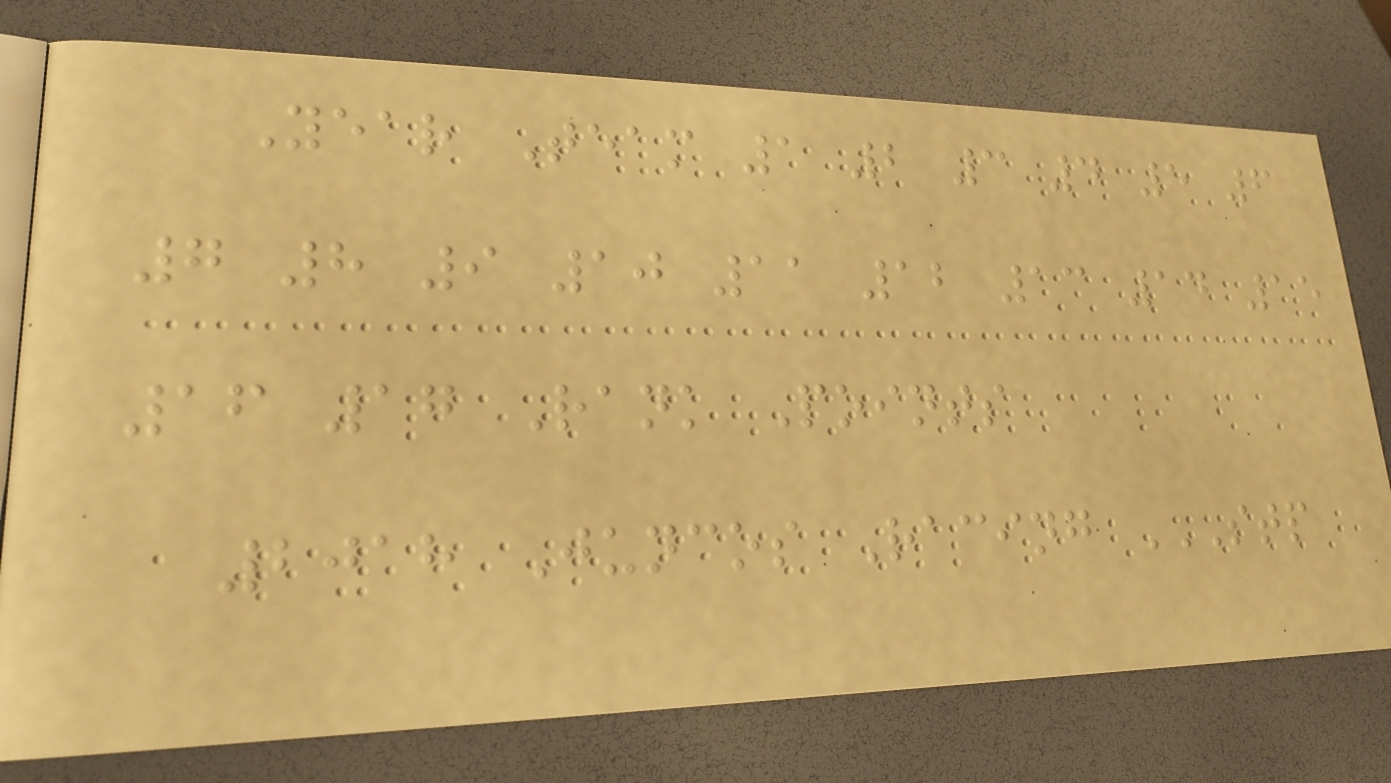Year Team 1 2 3 4 5 6
7 8 9 10 11 12 13 14 15
16 17 Rank Points
2018 Juncos Racing STP
